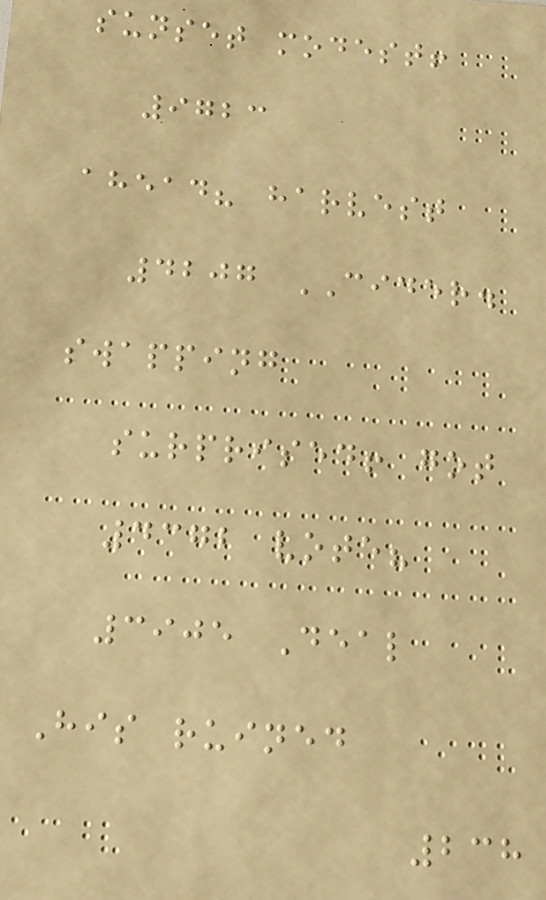sunset modest!
9723
ahead? harvest
4207 CIDER.
swapping
surprised! got
4372 vote?
3905 Deal
His ruined
238
